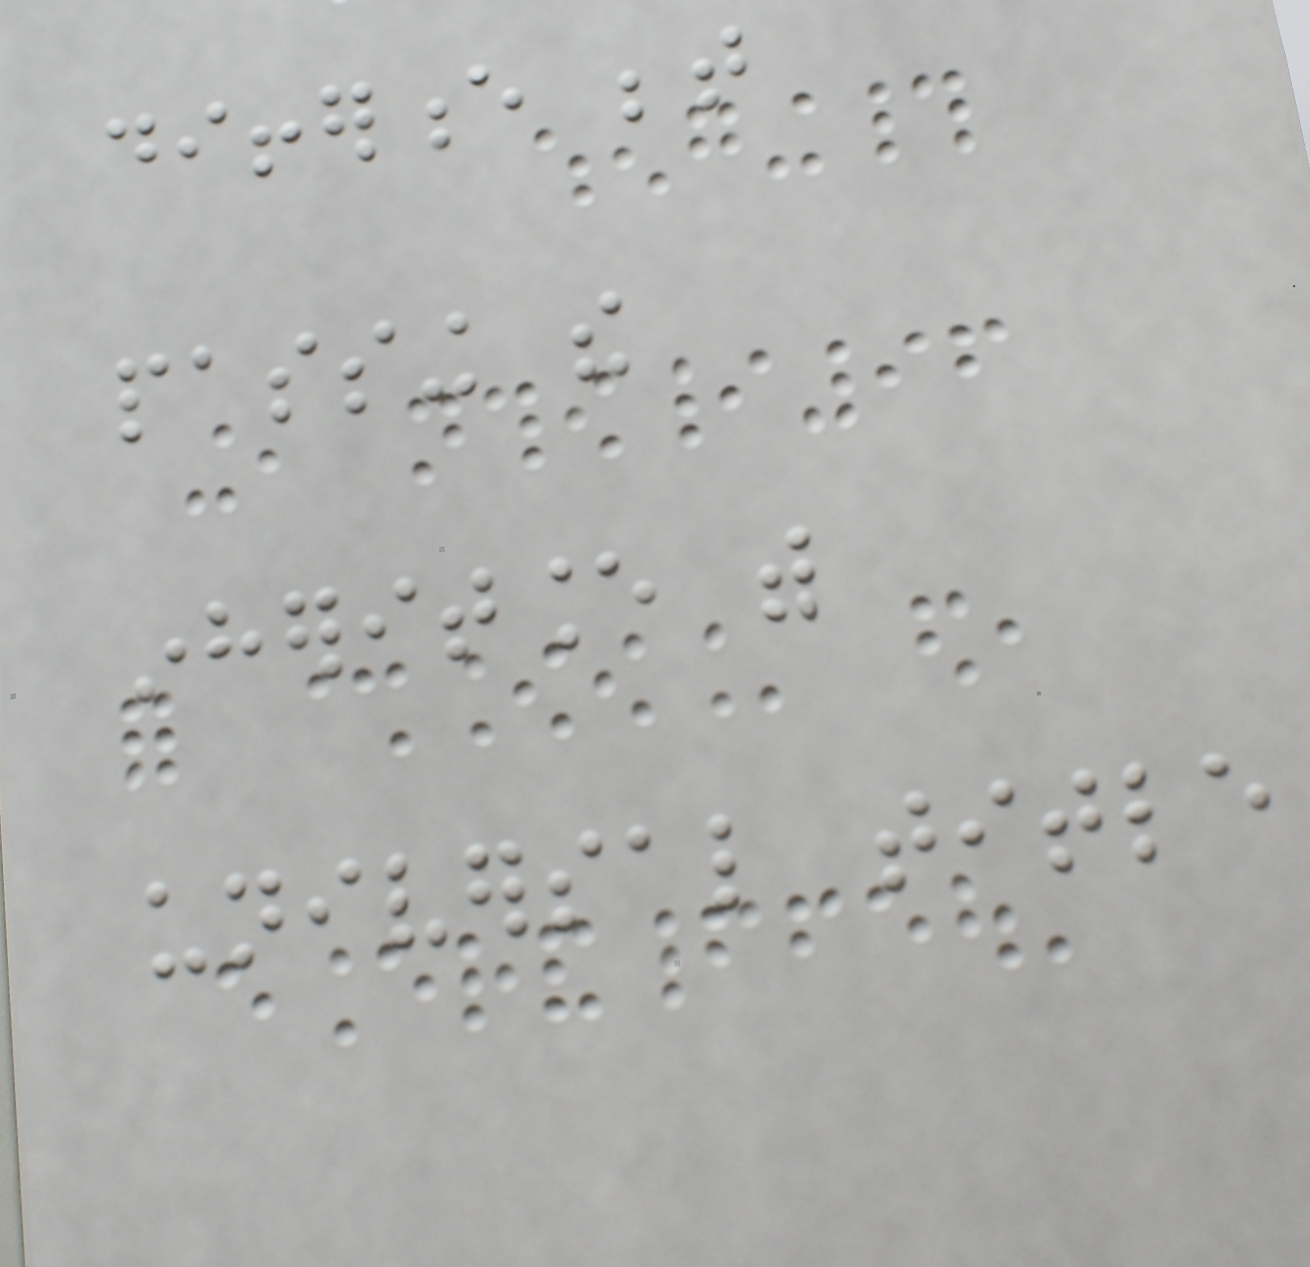difference between
passing the
inheritance with
universal title
